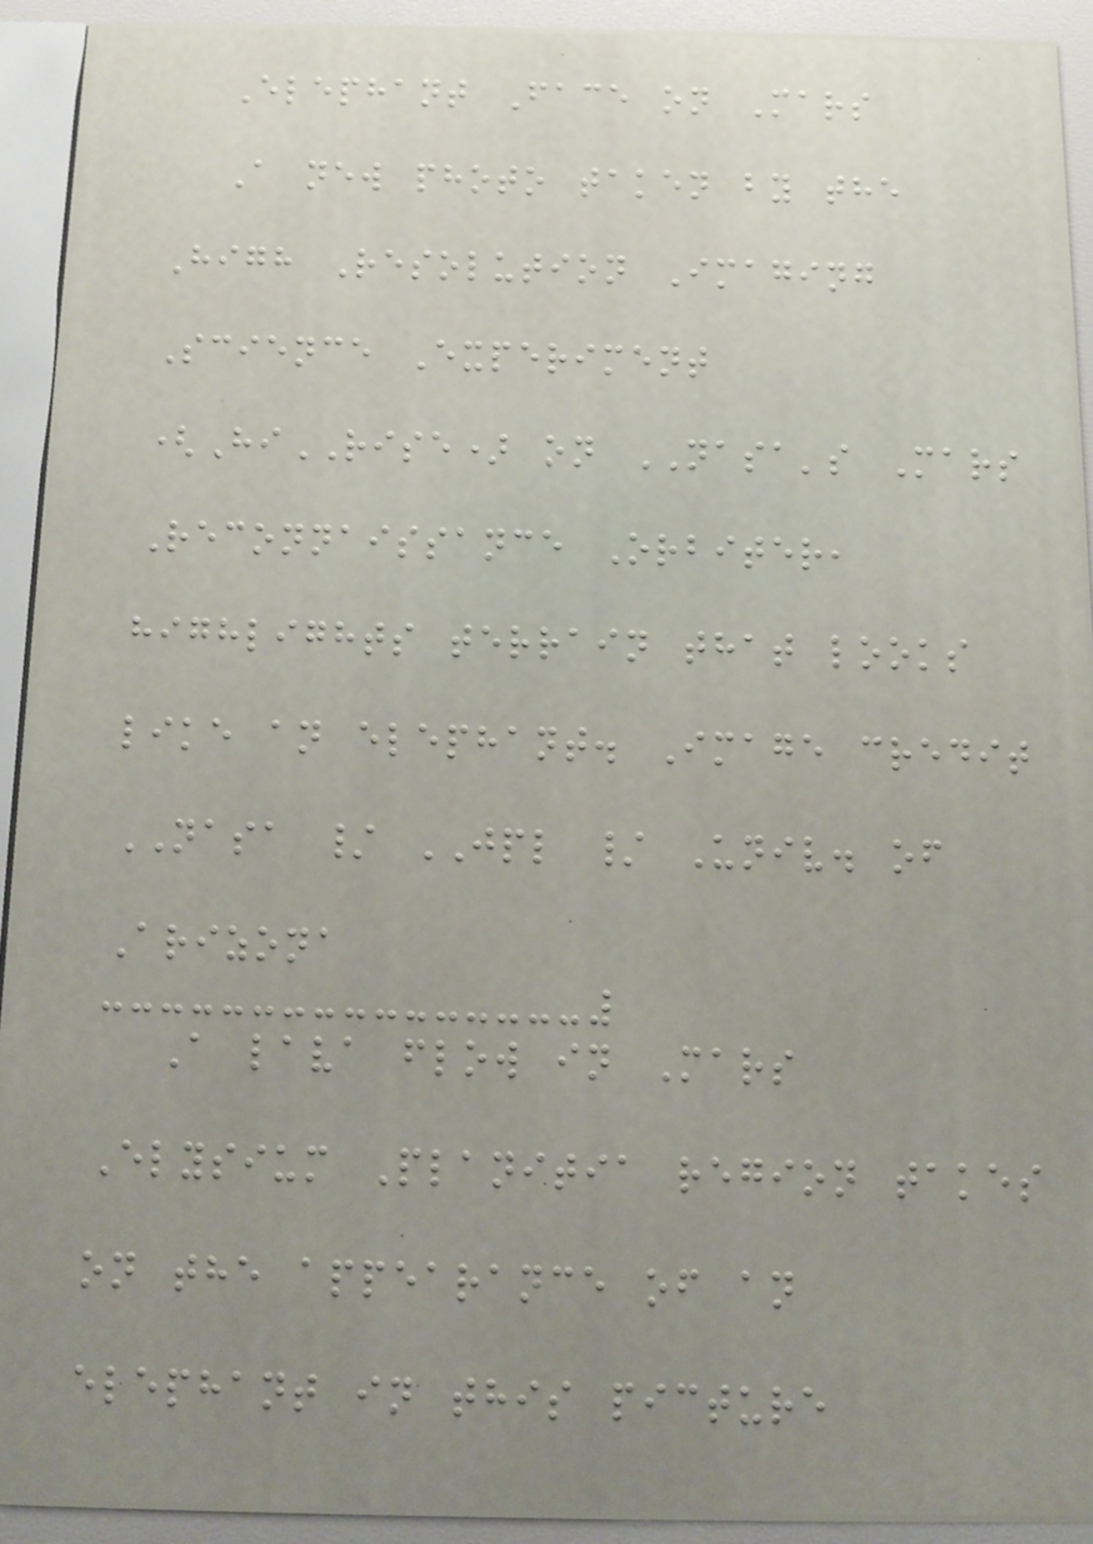Elephant Face on Mars
A new photo taken by the
High Resolution Imaging
Science Experiment
(HiRISE) on NASA's Mars
Reconnaissance Orbiter,
highlights terrain that looks
like an elephant. Image credit
NASA / JPL / Univ. of
Arizona
A lava flow in Mars
Elysium Planitia region takes
on the appearance of an
elephant in this picture
